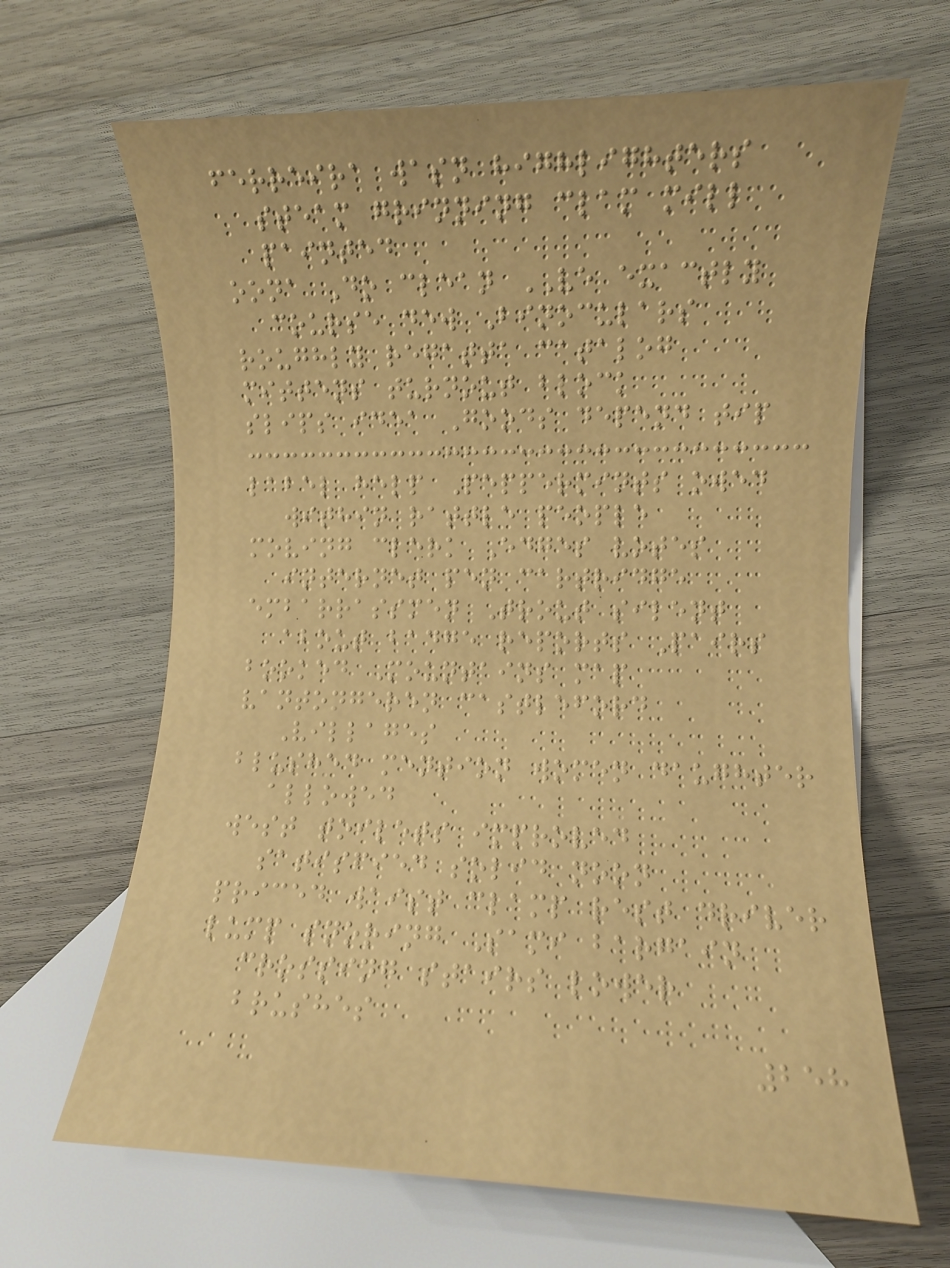ferreira wasn highlighters
steam grinning clam mill
painted
oona Do clean VE exactly
course dew Binoculars
roughly regatta catalog
mittens turnout block
slips idea Goods depend tip
label help Peppermints owed
within rattle people
moving clerk Edges votes
internet pen cartridge
embarrassmen Trout silent
about badge reports Pairs
booked Mountains map
vantongeren castleford
Villages
blushed mention women daughter
allowed
west toilets improved
satisfied solid noon
priced waist clamp rest driver
lump snoring Sami bargain
crossing stairs lower
brushes
258
